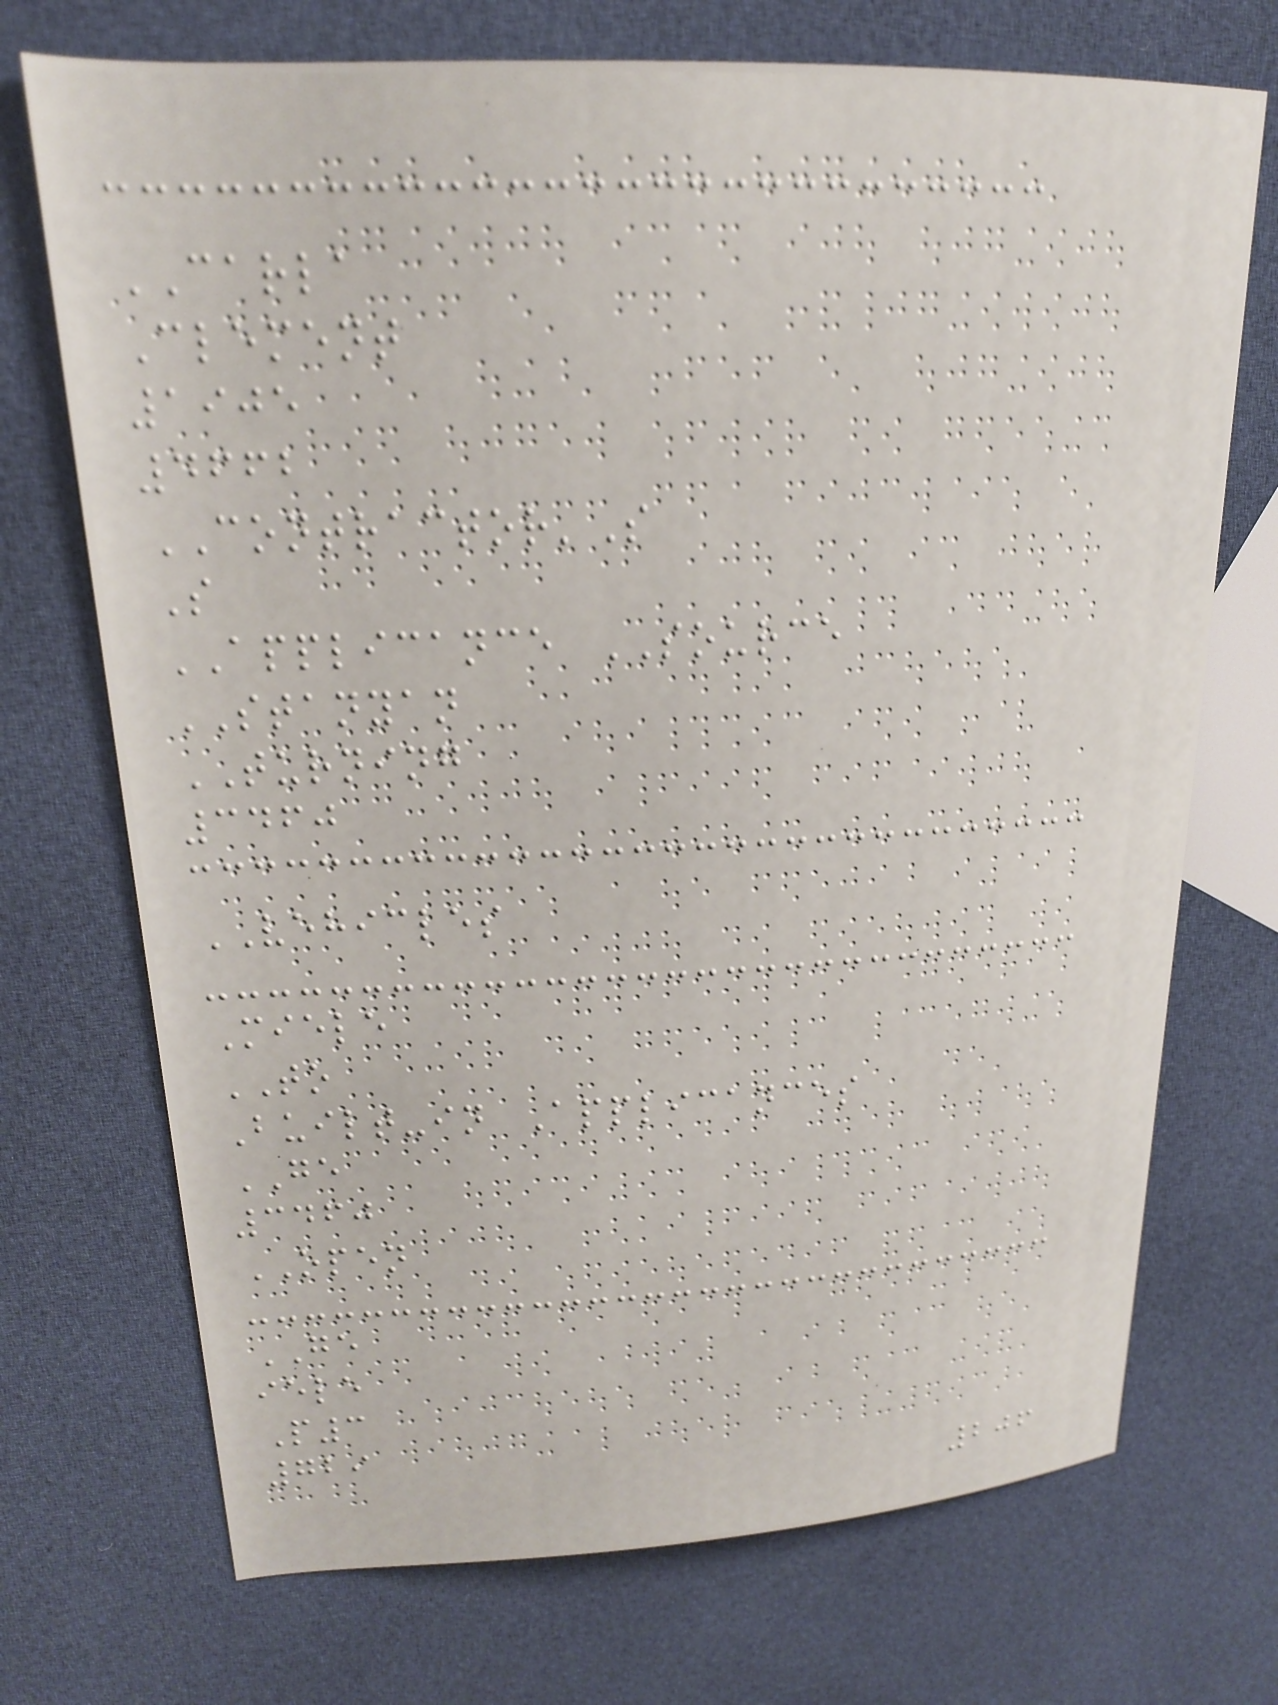CARLA
Clement
1905
4662
CONTRACTOR'S
S
APPLICANCE SOURCE
STANYAN
TURNING
3460
VEHICLES
Miele
TO
Built-in Applicances
GE
3460
OPEN
GE
iele
P3
729
206
